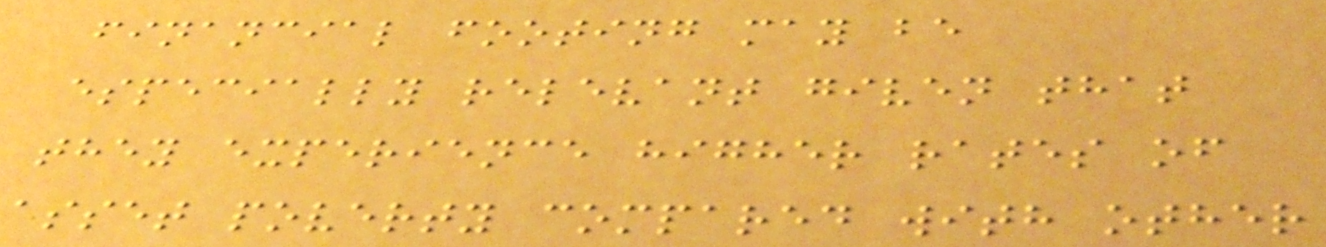financial footing may be
especially relevant given that
they experience higher rates of
asset poverty compared with other
